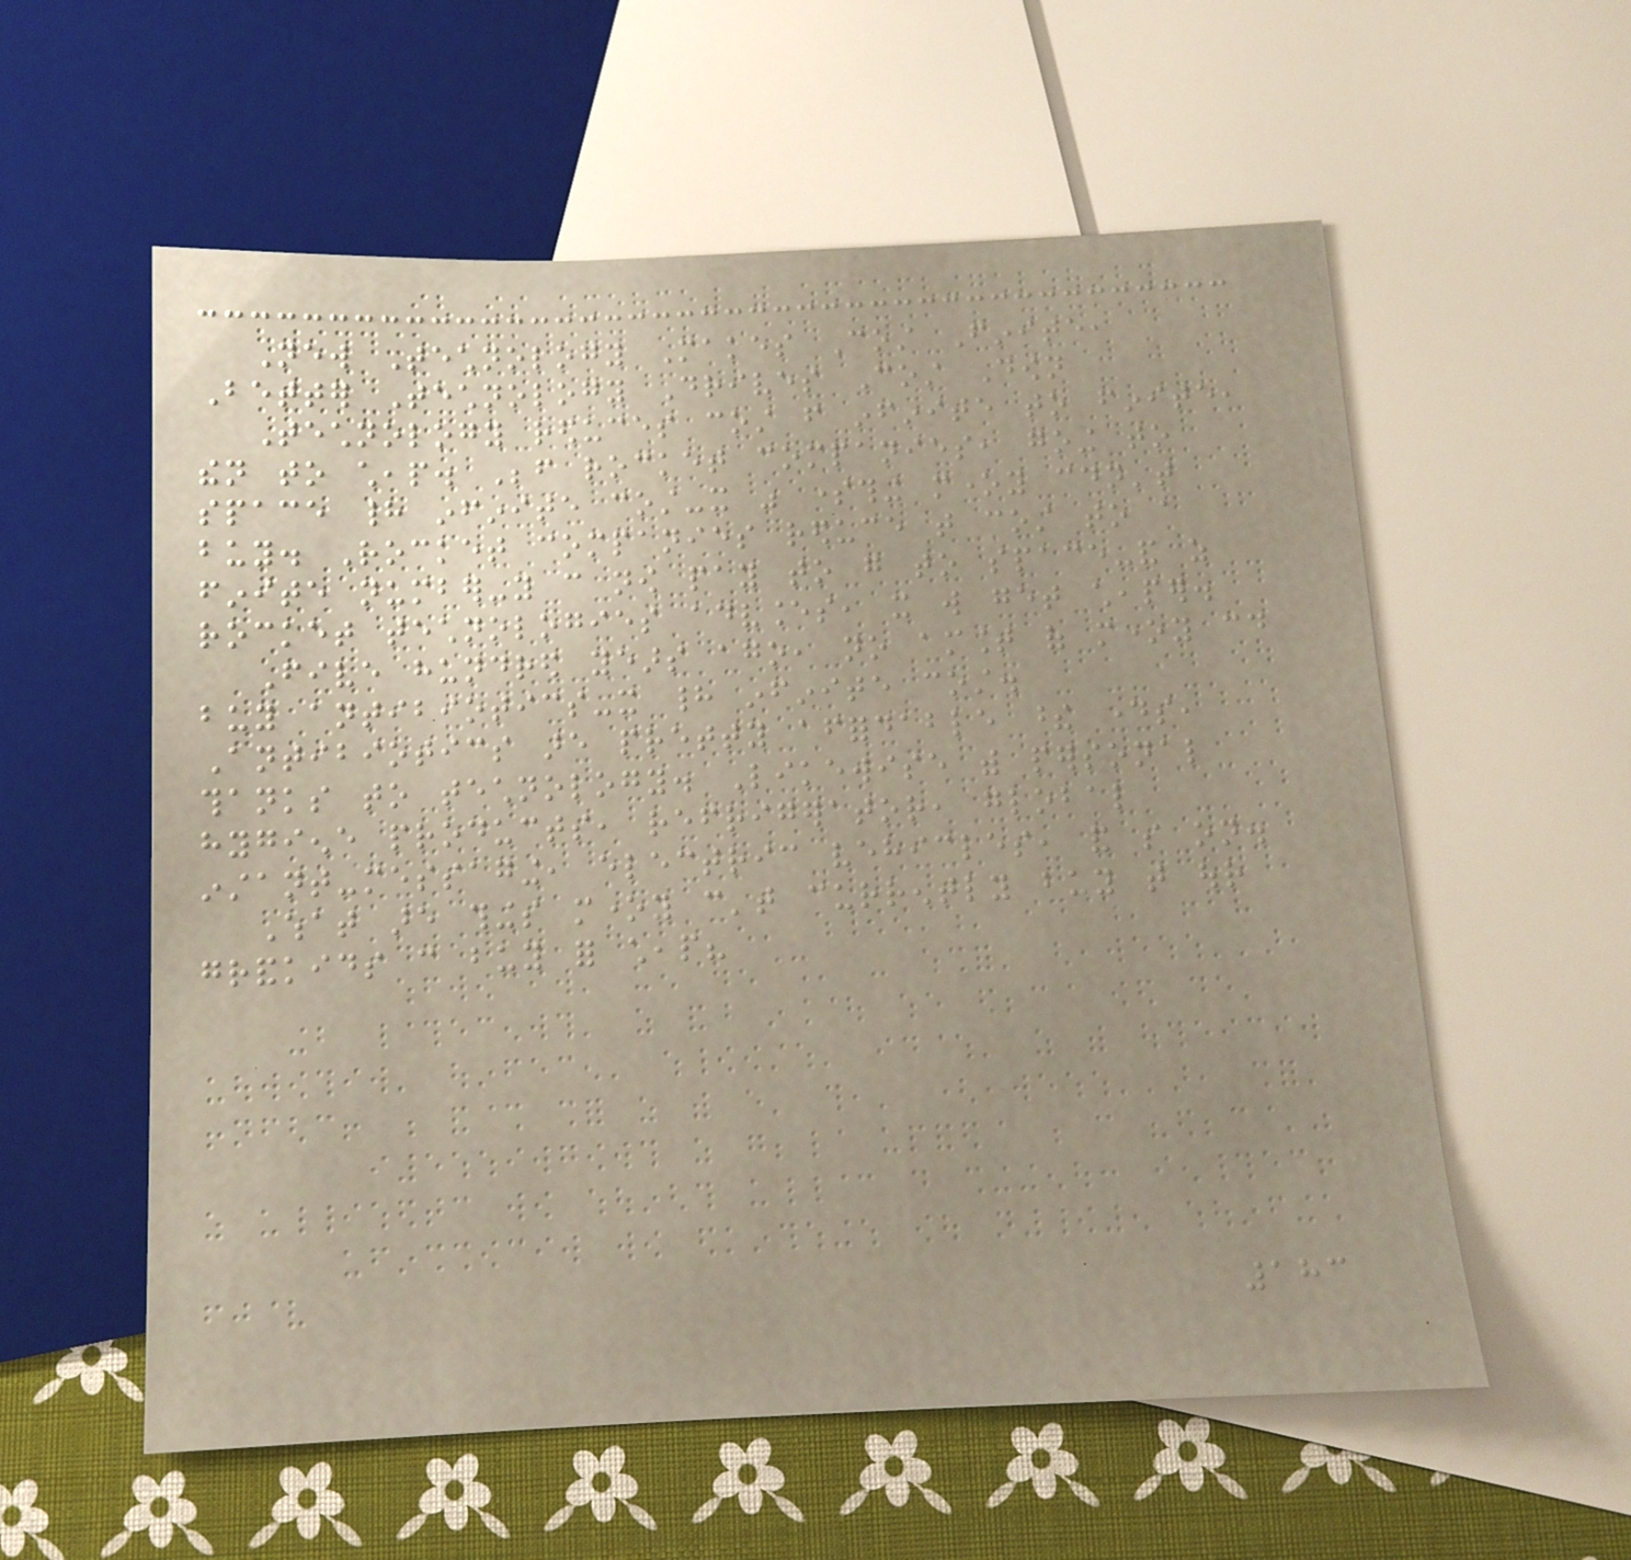New Technology Makes Cost Finite,
Better Technology Drives Cost Down
Technology reduces cost from infinite to finite,
then to cheap. Before rocket companies, going to
space had infinite cost-it was something money couldn't
buy. Rocket companies reduce that cost to a
finite number-you can now pay to go to space-and as
rocket technologies advances, it will get cheaper.
Five hundred years ago, no amount of money could
buy antibiotics-it had infinite cost.
Antibiotics are pretty affordable these days,
thanks to technology. Likewise with personal
hygiene products, refrigerator, global
instant-messaging, electric vehicles, and so on.
What are things money can't currently buy that our
grandkids can buy for cheap?
183
